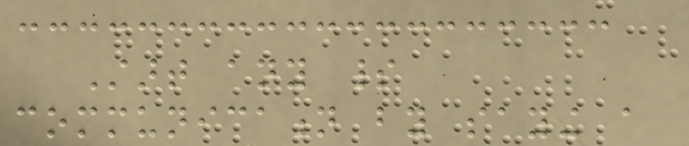Start any spirit
communication by saying a
